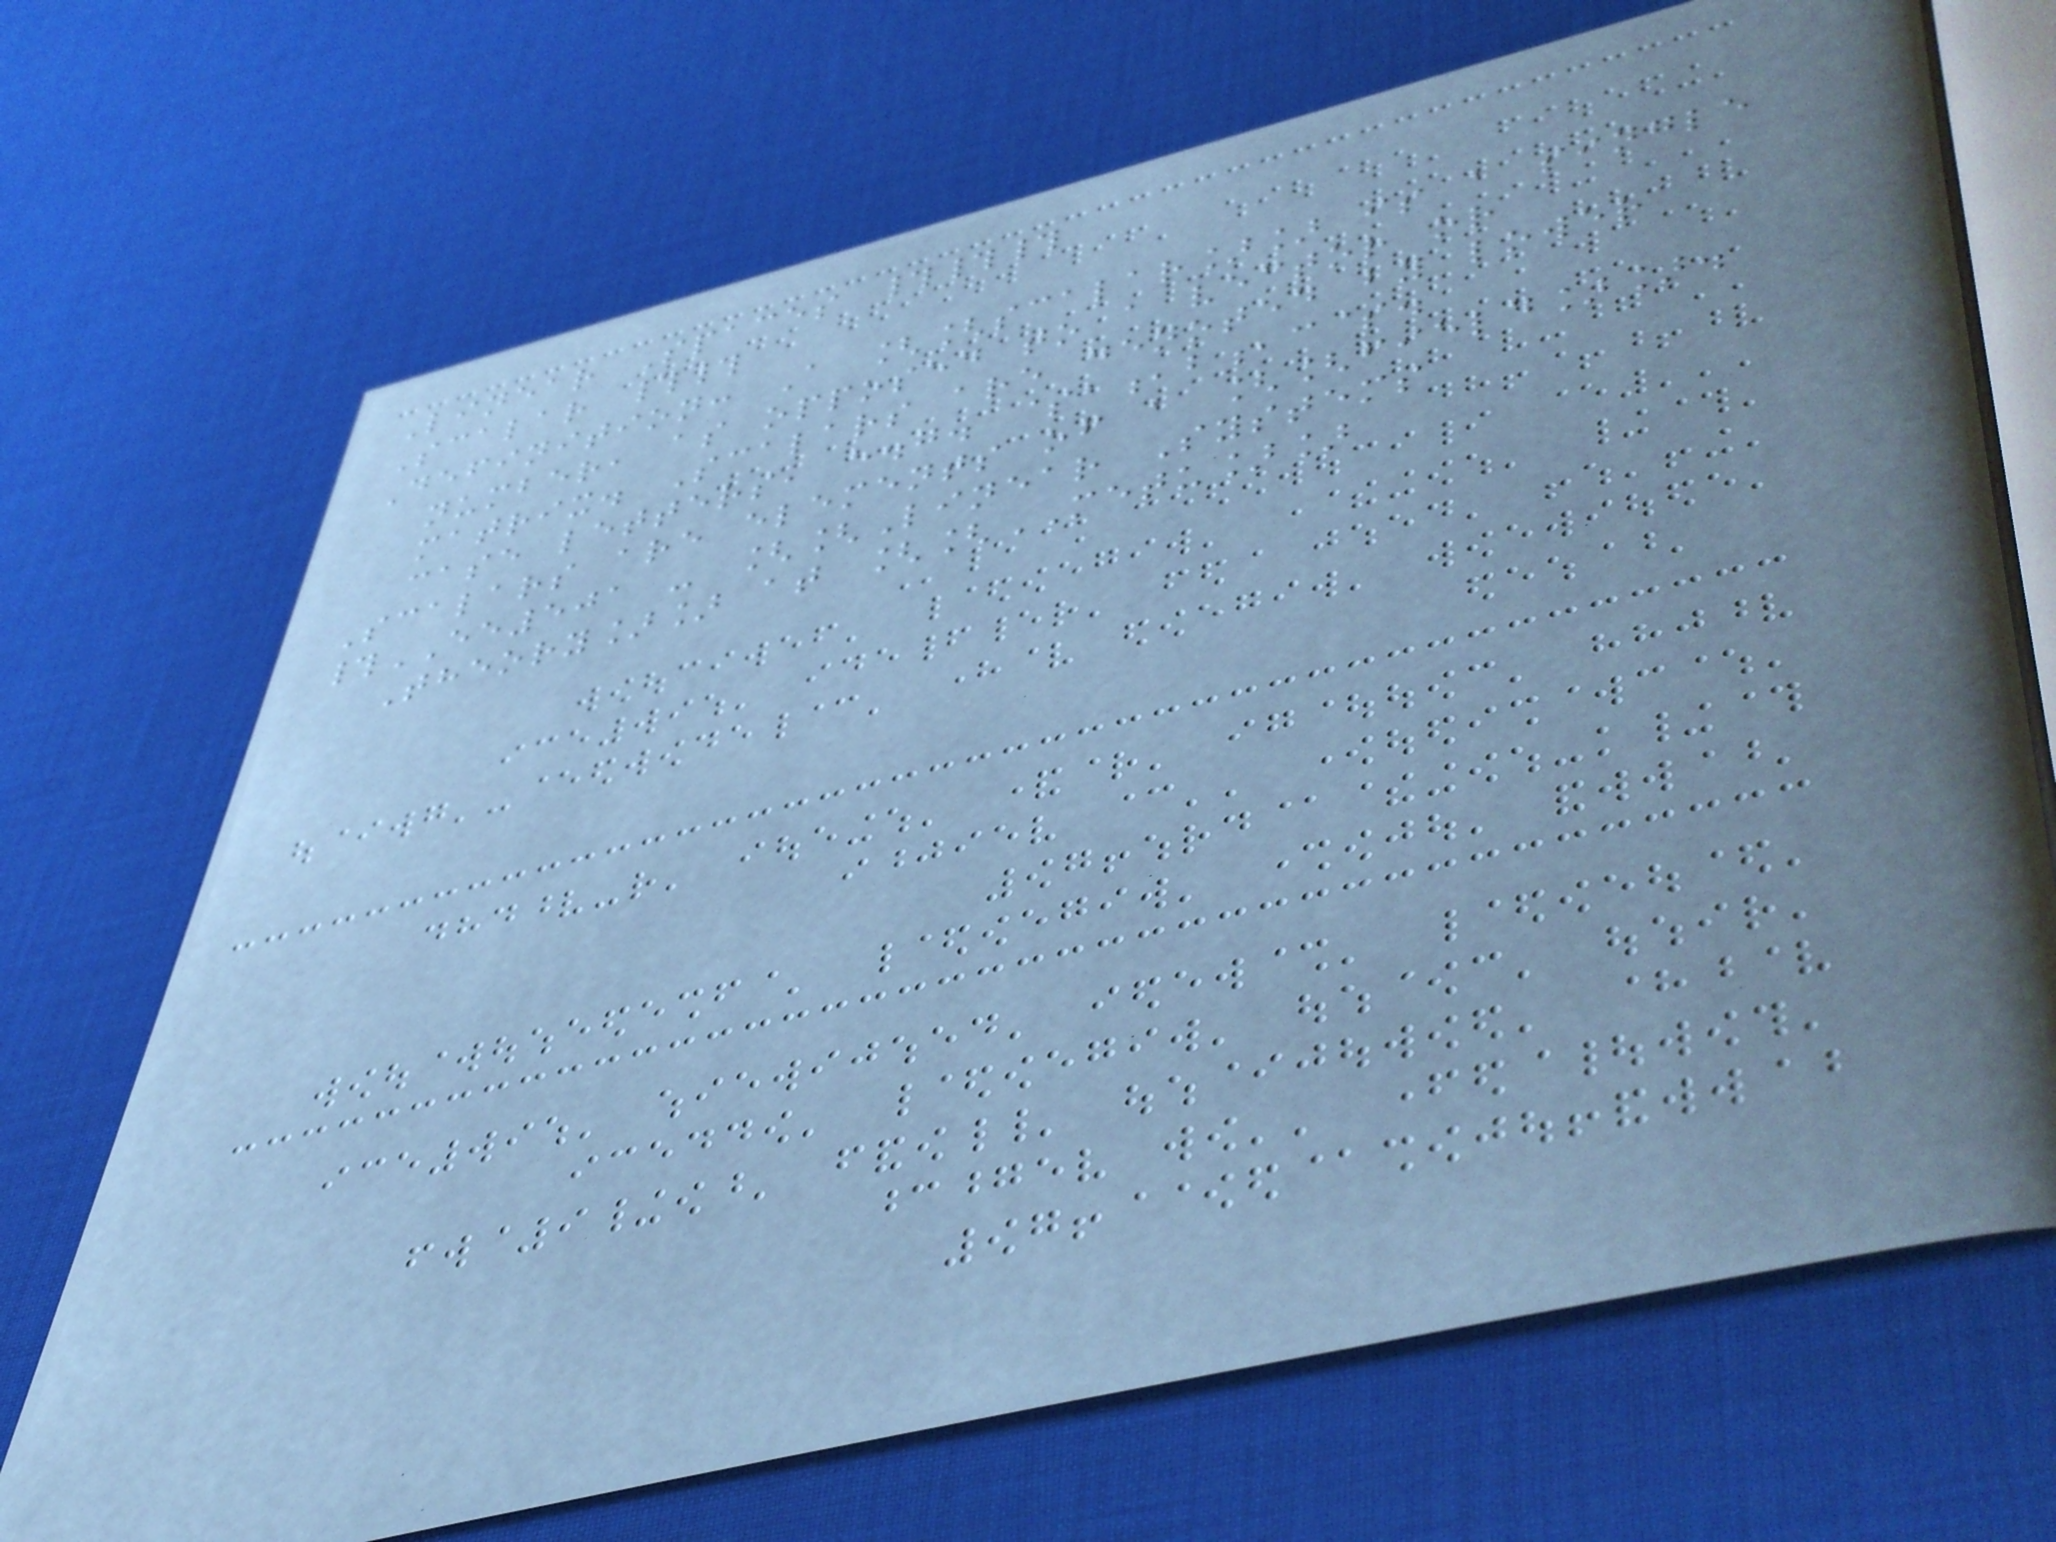Linear Spaces ###
Scalar ##
Definition: A [[scalar]] is a single
number, as opposed to a vector or
matrix. Scalars are denoted by lower
case letters, e.g. $a,b,c$.
Scalars are elements of a [[field]].
#EE501 - [[Linear Systems
Theory]] at [[METU]]
